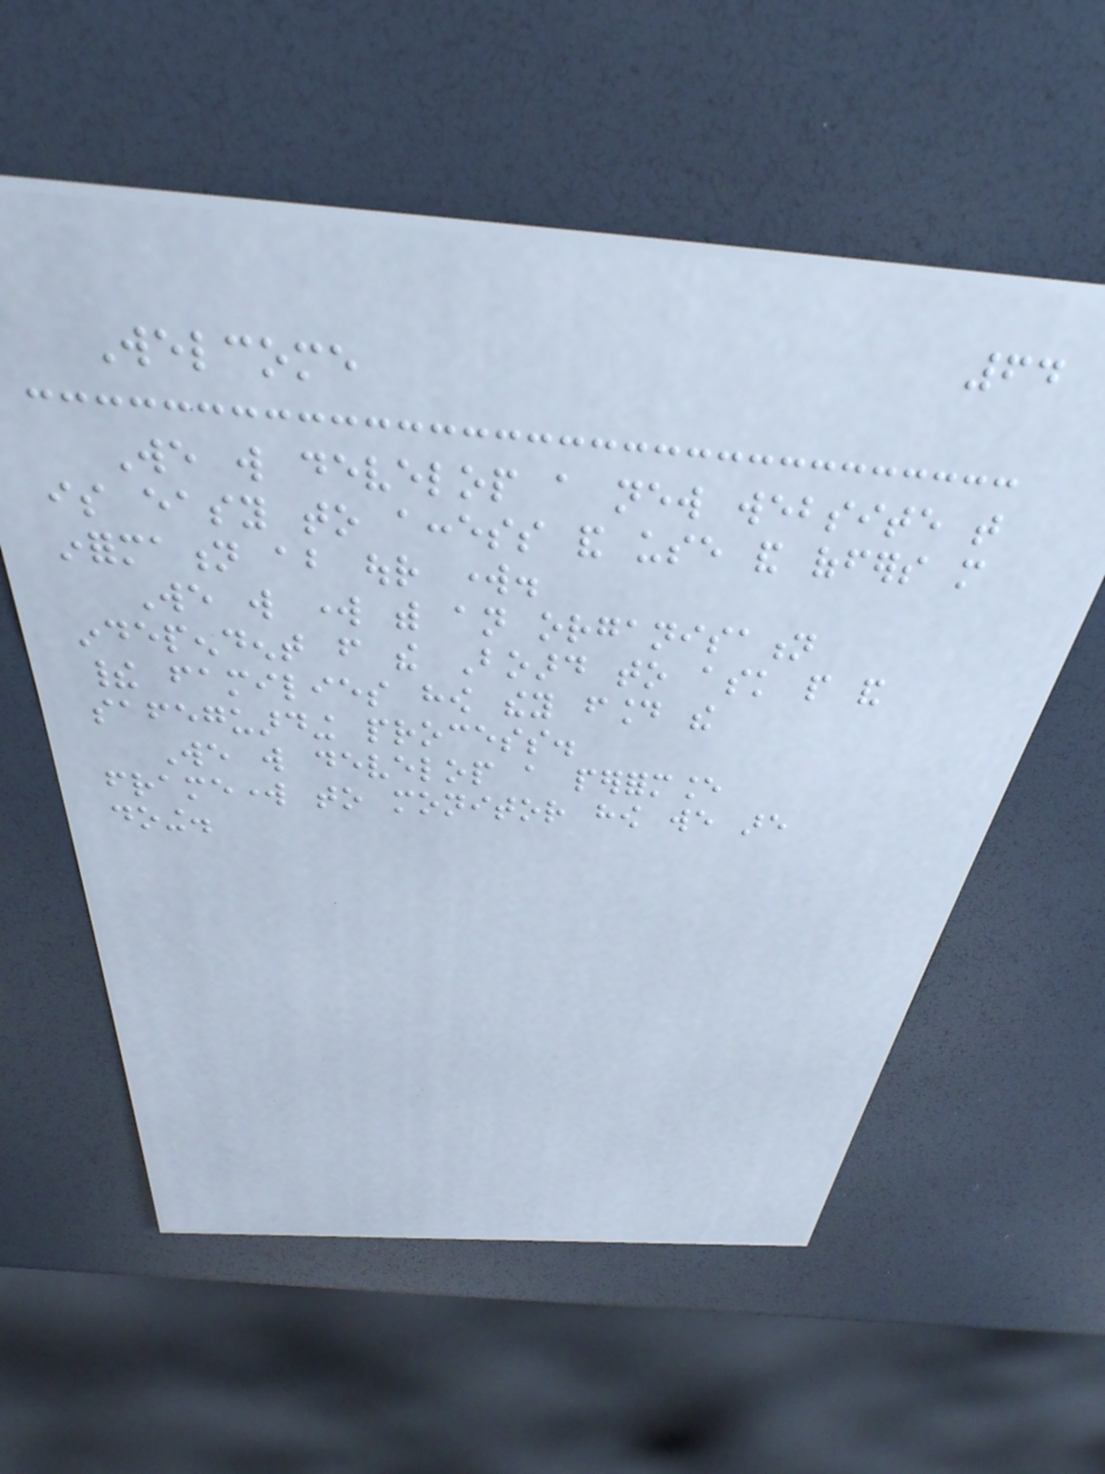64
Welcome
We will develop a new website that
is easy to access and use and offers more
information about our work.
We will work with an organisation
independent from the Board to ask people and
their families how they found the
safeguarding process.
We will develop a performance
framework to monitor how we are
doing.
